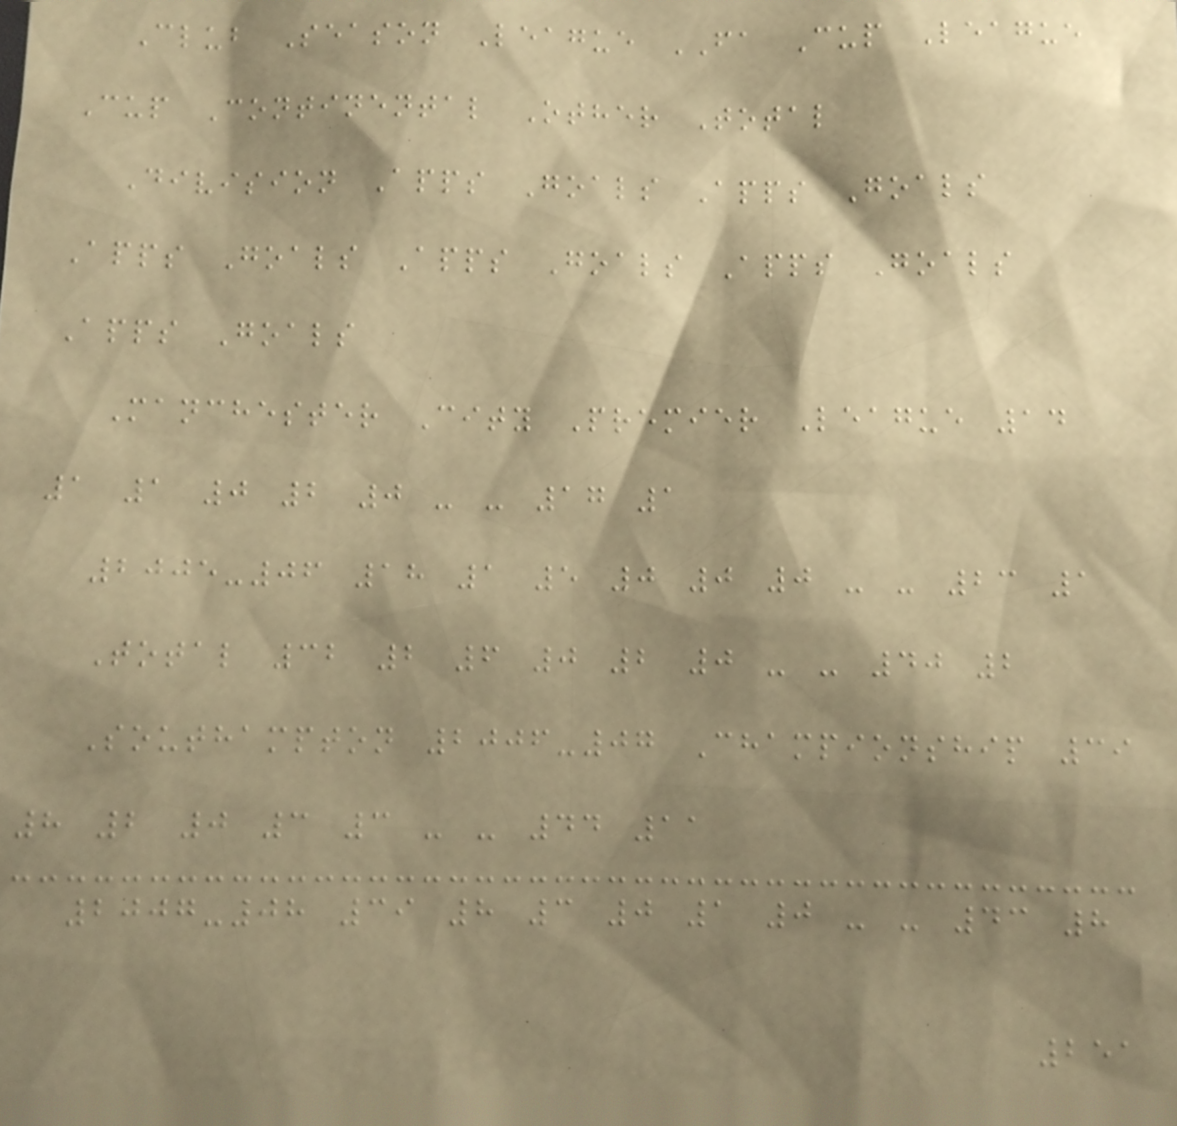Club Season League FA Cup League
Cup Continental Other Total
Division Apps Goals Apps Goals
Apps Goals Apps Goals Apps Goals
Apps Goals
Manchester City Premier League 14
1 1 0 2 0 - - 17 1
2005-06 18 1 5 0 0 0 - - 23 1
Total 32 2 6 0 2 0 - - 40 2
Southampton 2006-07 Championship 39
8 2 0 3 3 - - 44 11
2007-08 39 8 3 0 1 0 - - 43 8
251
